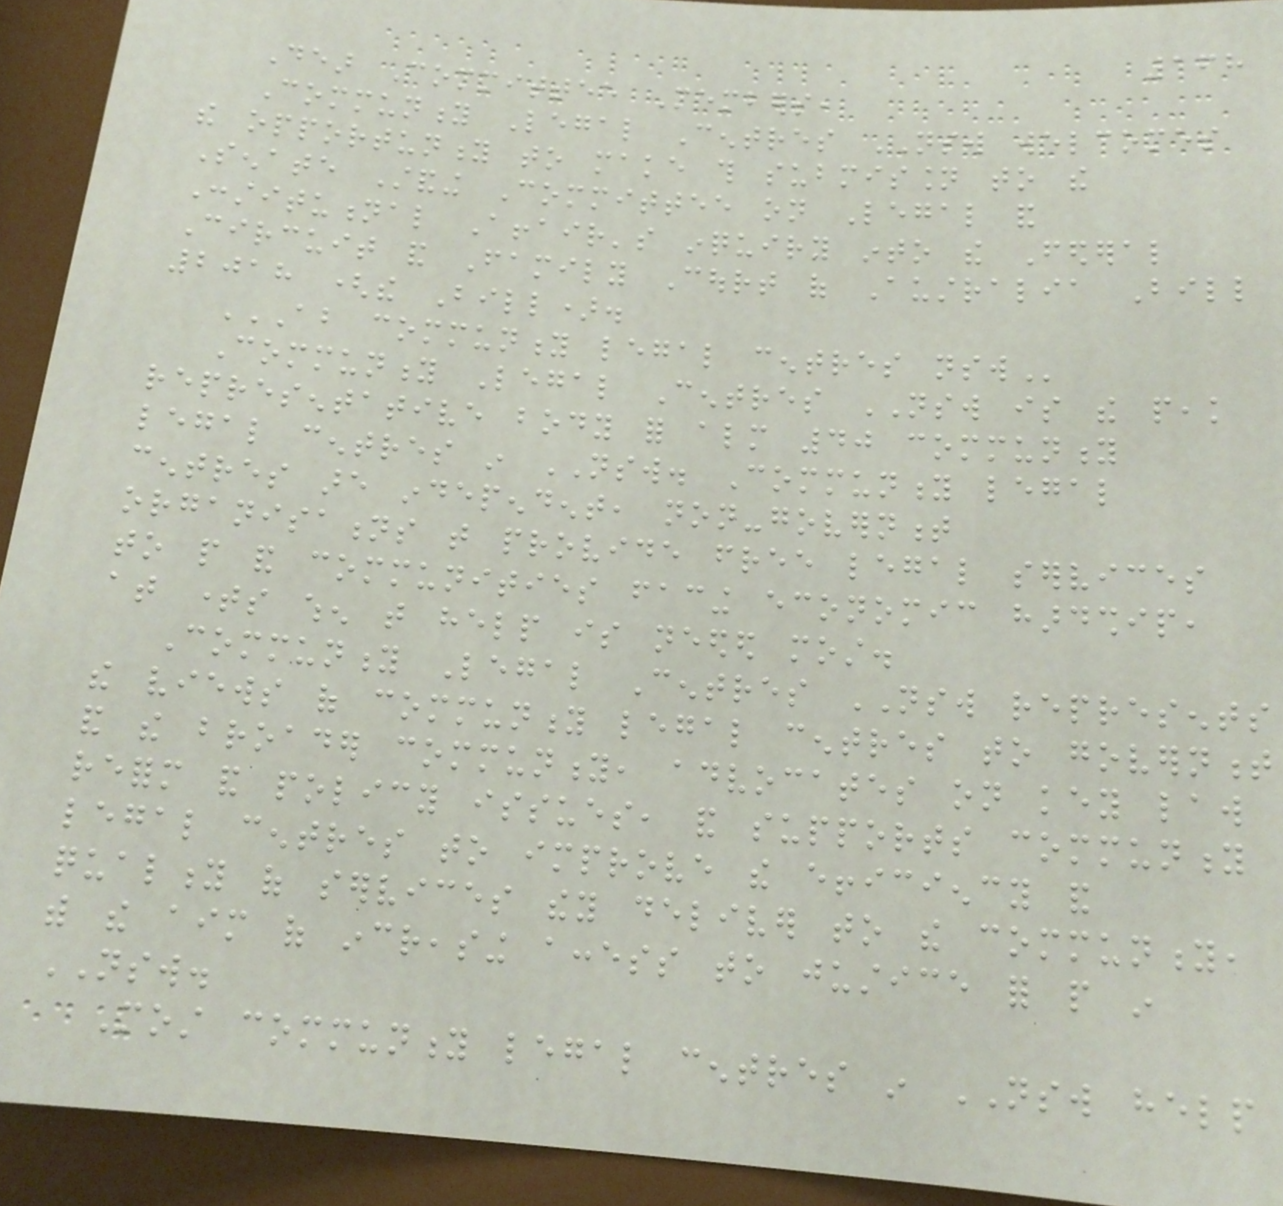168
Dear Committee Members,
Community Legal Centres NSW welcomes
the opportunity to make this submission to the
Senate Standing Committee on Legal and
Constitutional Affair's inquiry into the Federal
Circuit and Family Court of Australia Bill
2018 (the Bill).
ABOUT COMMUNITY LEGAL CENTRES NSW
Community Legal Centres NSW is the peak
representative body for almost 40 community
legal centres in NSW. Community legal
centres are independent, non-government
organisations that provide free legal services
to people and communities facing economic hardship,
at times when that help is needed most.
Community Legal Centres NSW represents
the views of community legal centres to government
and the broader community, advocates on key law
reform and policy issues, and supports community
legal centres to improve the efficiency and
quality of services they deliver to the community,
with the aim of increasing access to justice for people in
NSW.
Most community legal centres in NSW help
